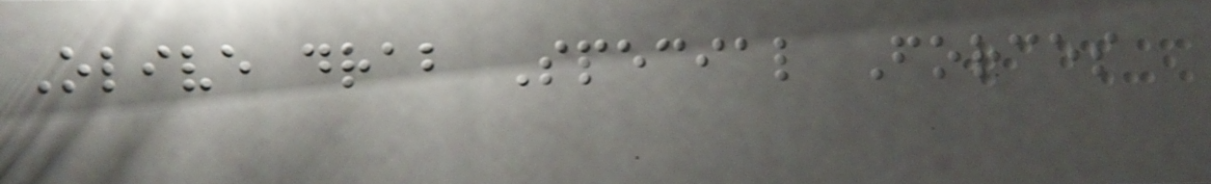Olive drab Special Forces
